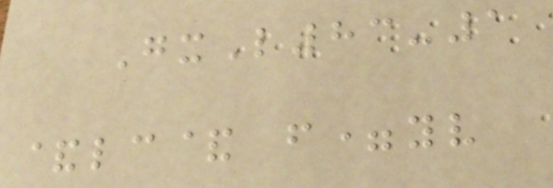GxL83-1
&lc& f=yv
